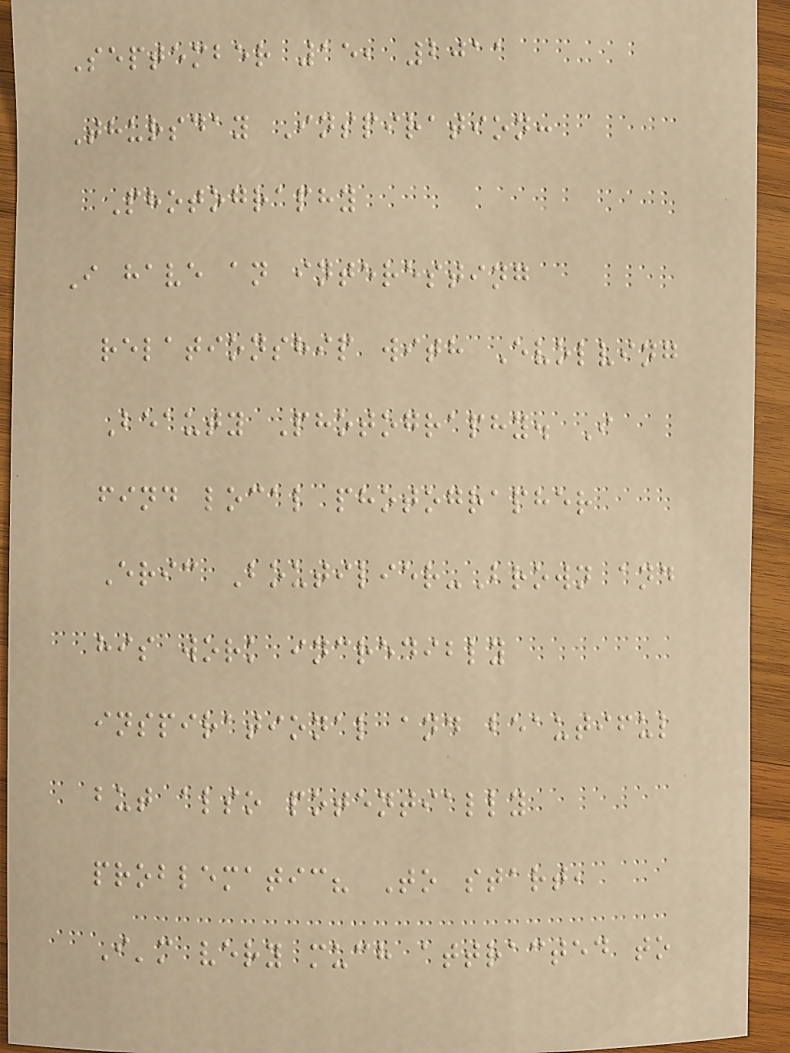September 15, 2011
Thursday Inspiration:
Photography
I have an interesting
relationship with Evolving
Beauty Photography. I
find local photographer
Eric Boutilier-Brown and
his work incredibly
inspirational and beautiful
but also potentially
problematic? To start,
I'm very much attracted to
